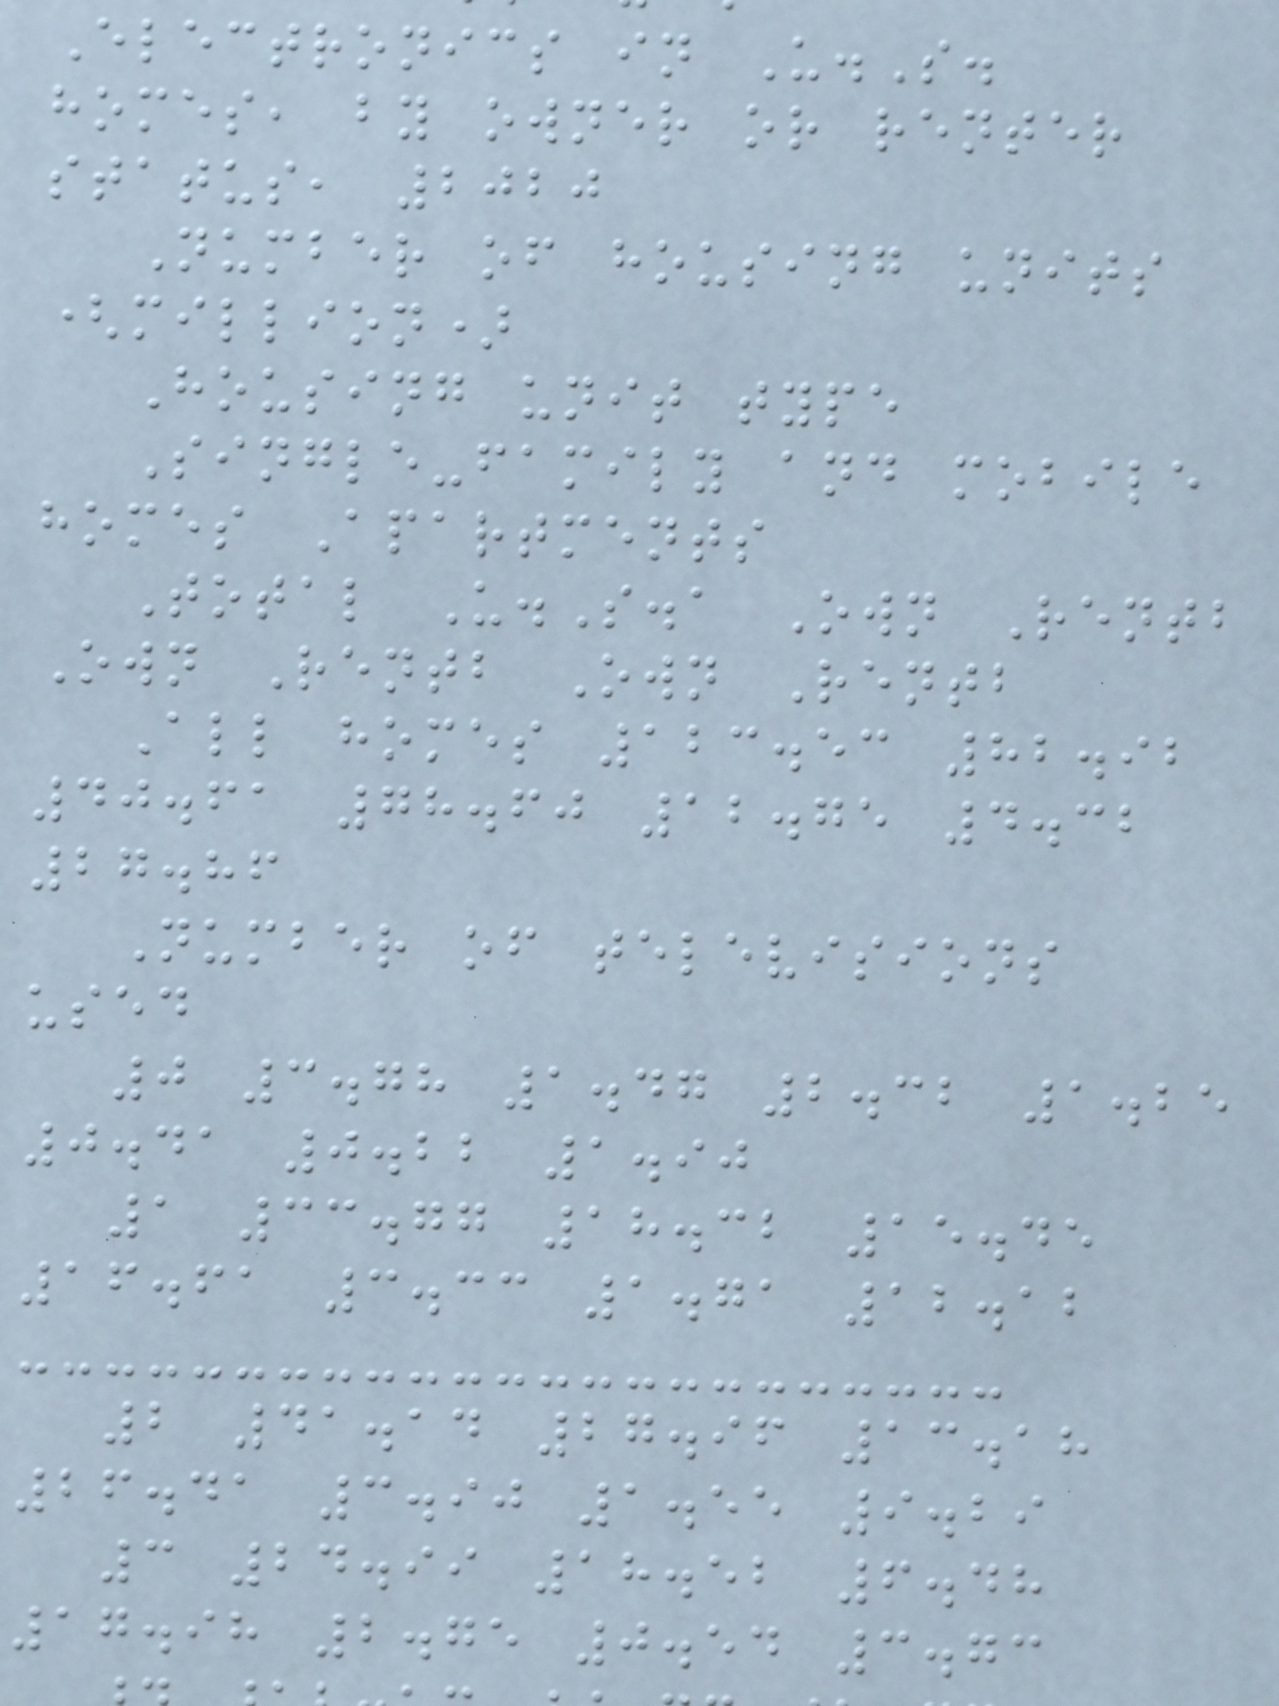Electronics in U.S.
homes, by owner or renter
status, 2020
Number of housing units
(million)
Housing unit type
Single-family and mobile
homes Apartments
Total U.S.a Own Rentb
Own Rentb Own Rentb
All homes 123.53 82.92
40.61 78.60 12.75 4.32
27.86
Number of televisions
used
0 3.78 1.47 2.32 1.25
0.41 0.22 1.90
1 33.77 18.32 15.45
16.61 3.33 1.71 12.12
2 41.14 27.96 13.18
26.41 3.90 1.55 9.29
3 24.99 18.52 6.48
17.98 2.75 0.54 3.73
